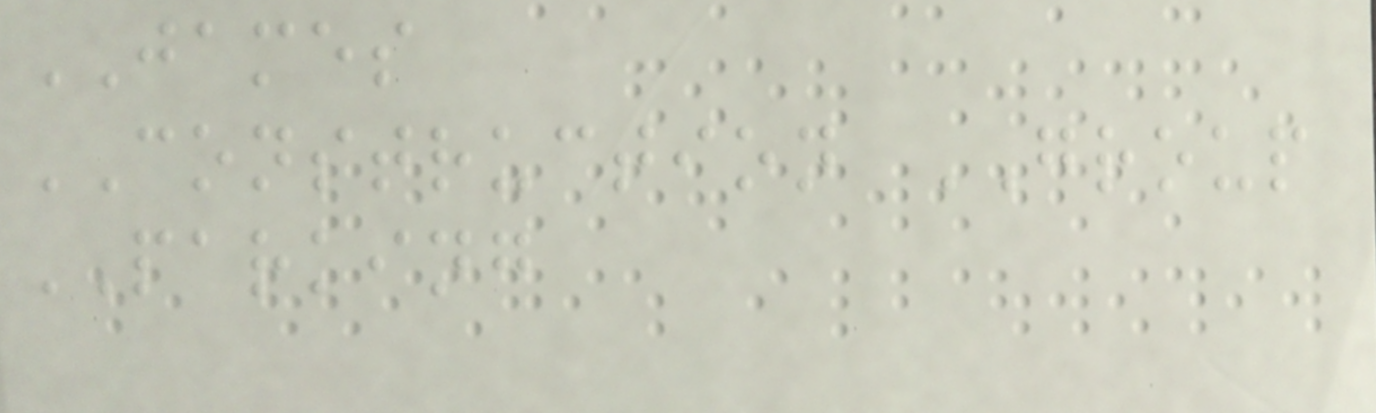JAMES
CONSTRUCTION GROUP
PARKING
